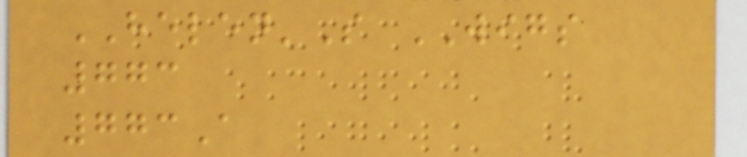HELEN'S WIGS
773
773A
